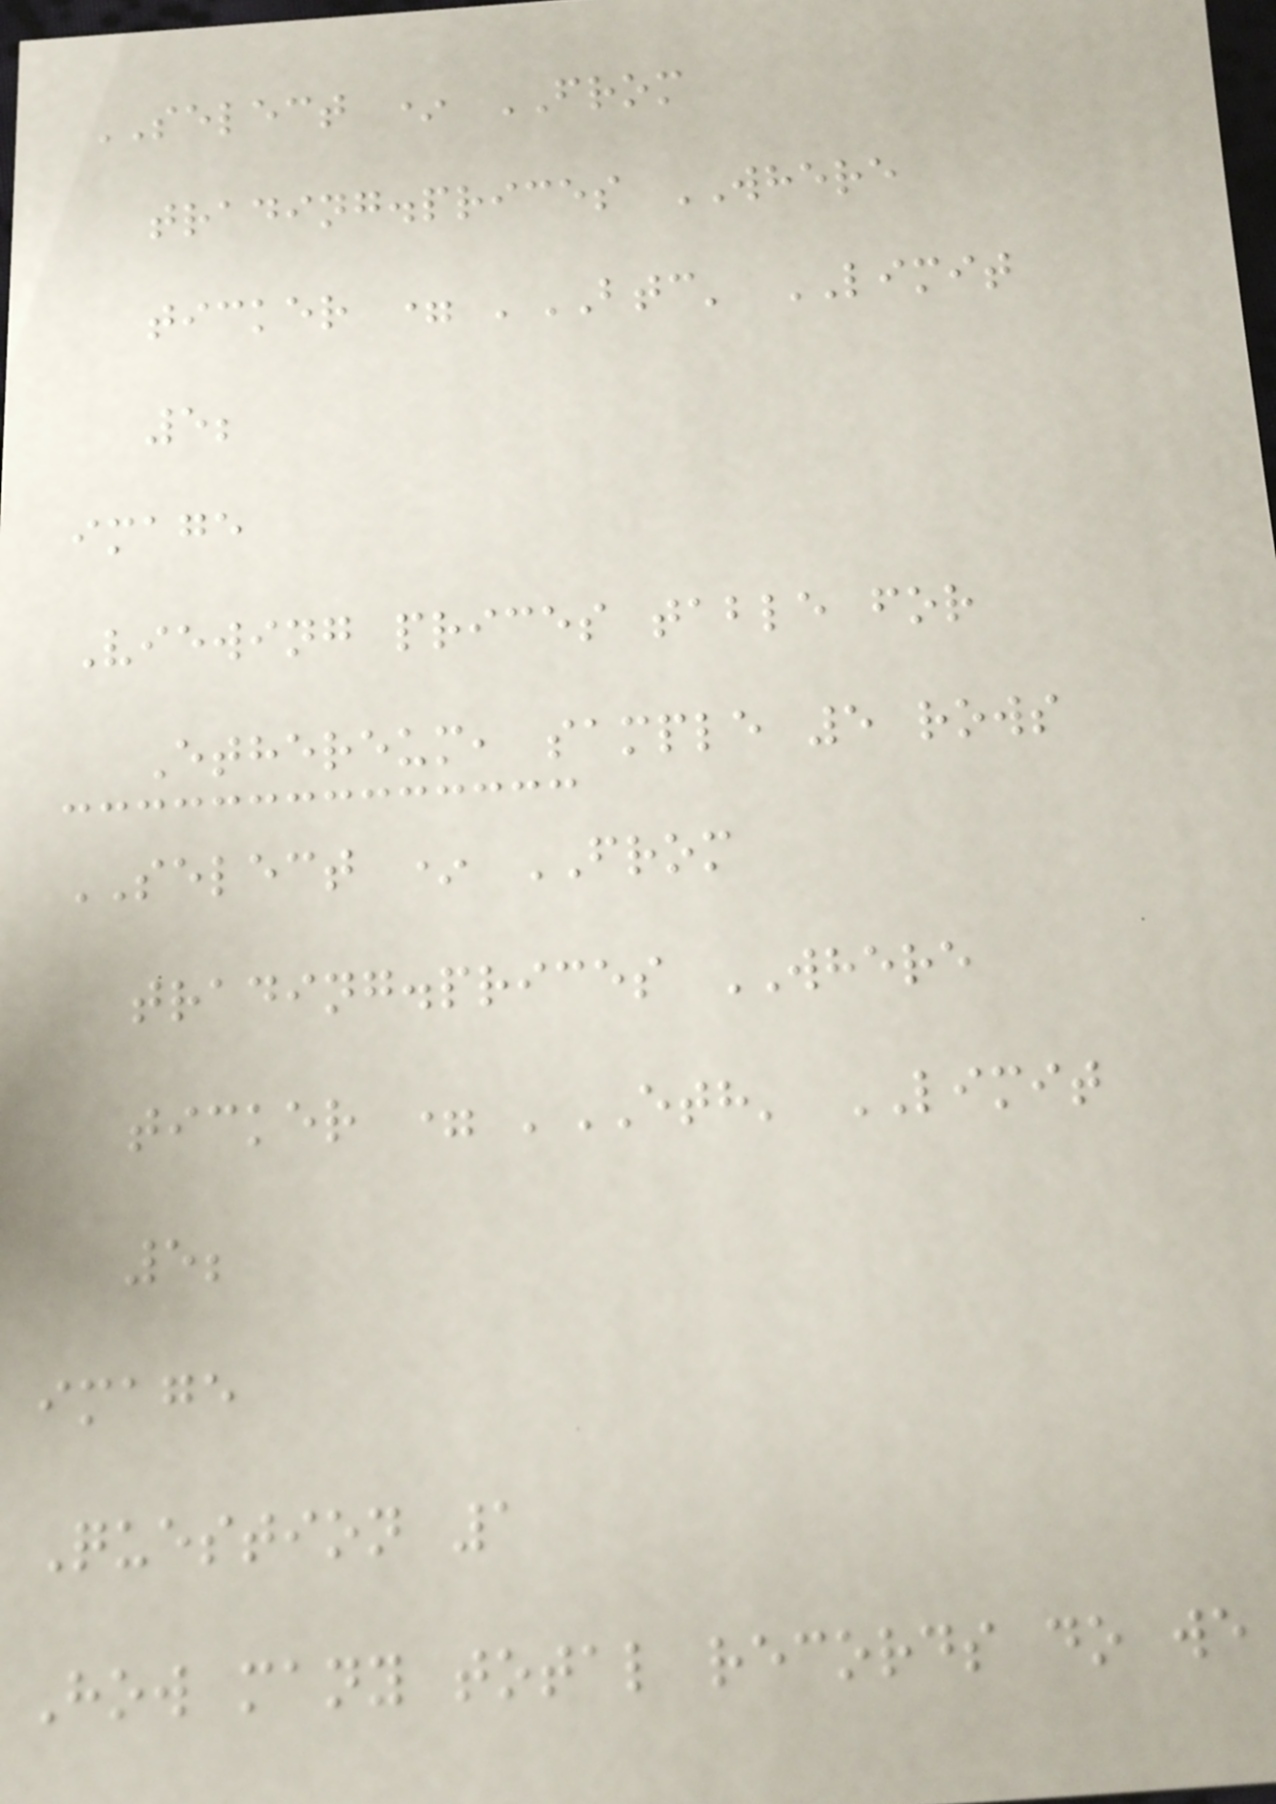SELECT * FROM
trading.prices WHERE
ticker = 'BTC' LIMIT
5;
image
Viewing prices table for
Ethereum, sample 5 rows
SELECT * FROM
trading.prices WHERE
ticker = 'ETH' LIMIT
5;
image
Question 1
How many total records do we
